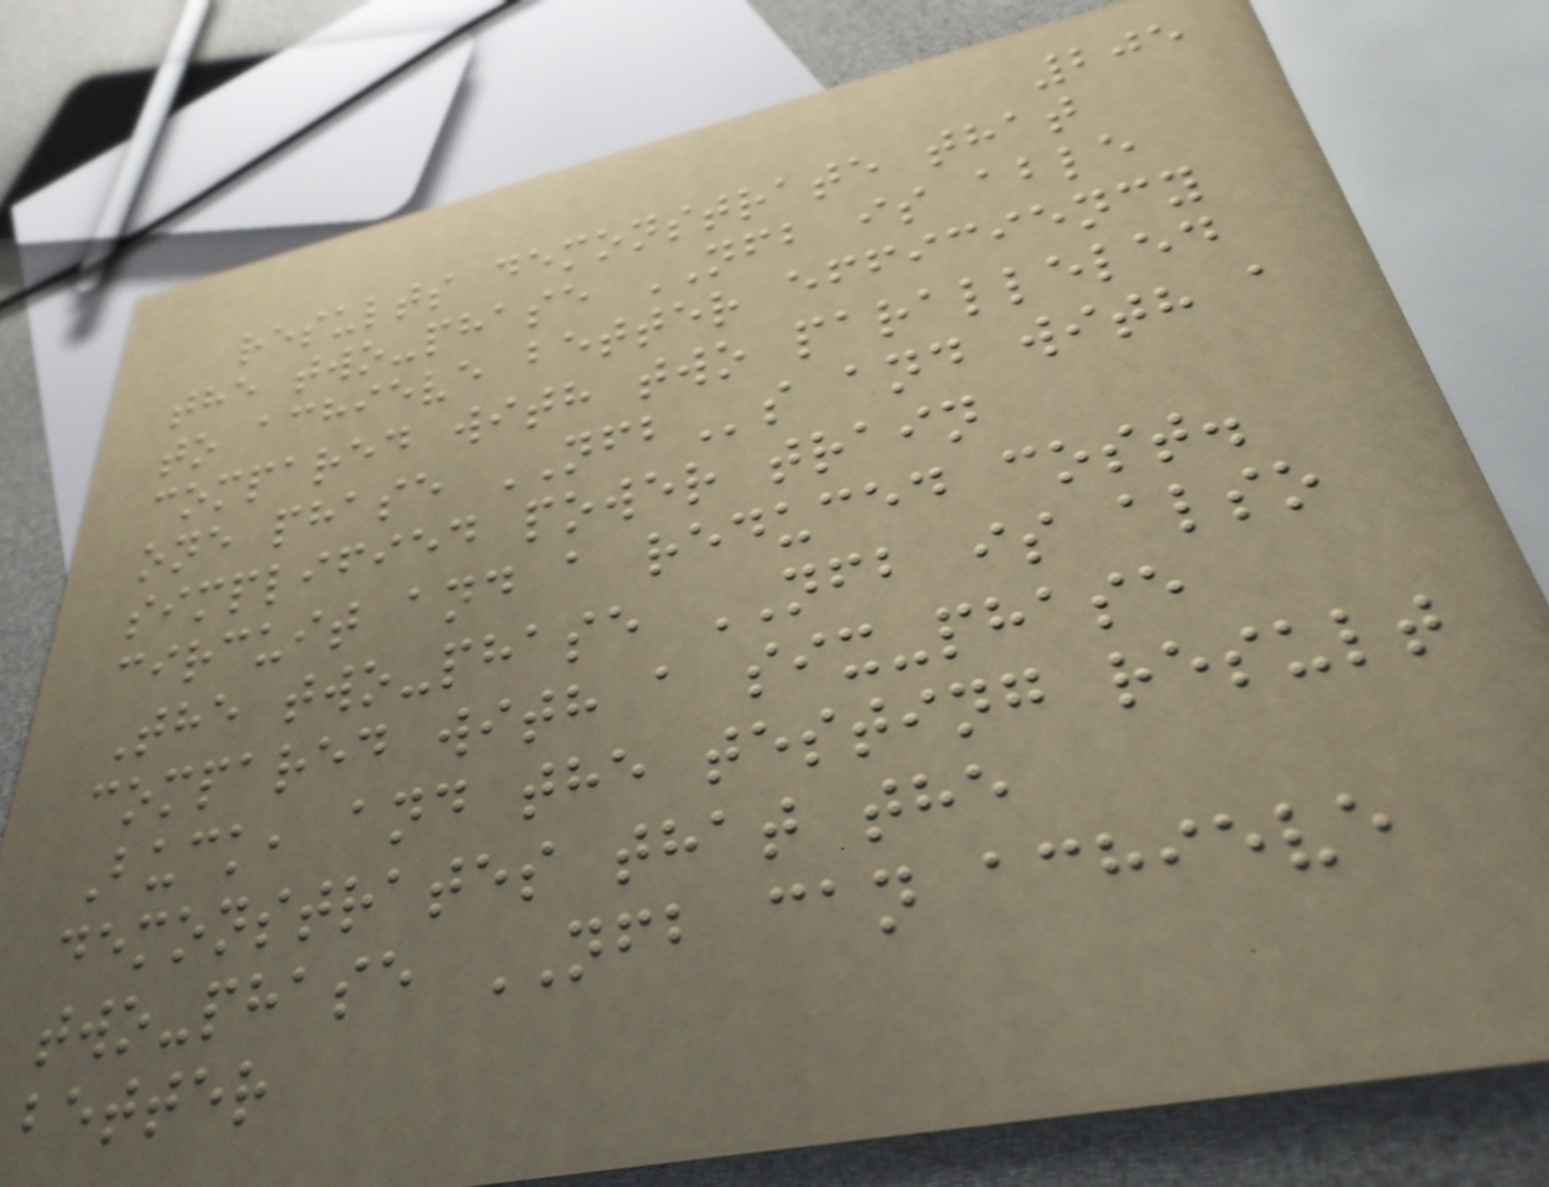205
results demonstrate that
the two-phase NFB is able
to achieve better efficiency
compared with two paralleled
one phase NFBs and with a
simplified power train
circuit and a reduced cost.
The two-phase NFB is also
compared with a six-phase
Buck, and the testing result
demonstrates that the
two-phase NFB can achieve
better
